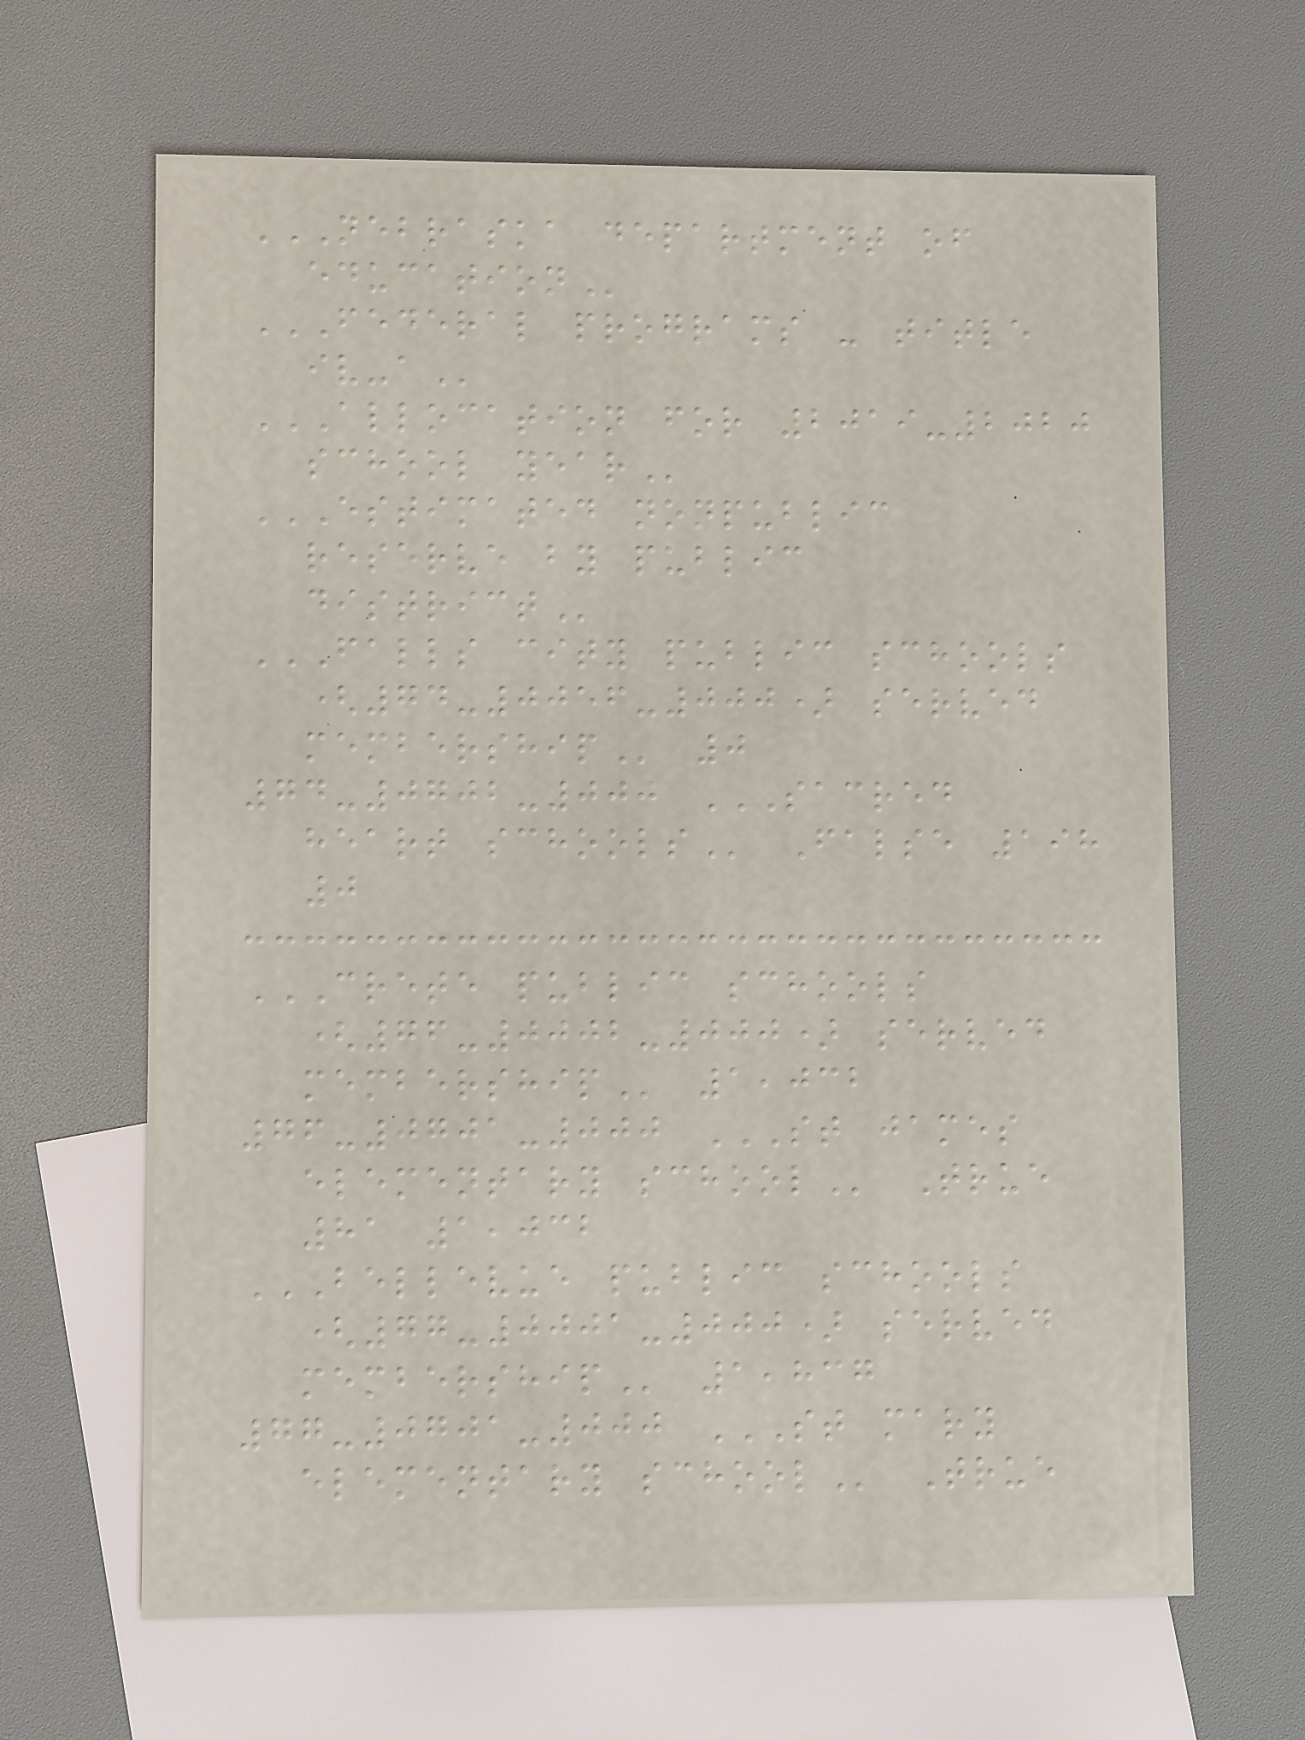NEBRASKA DEPARTMENT OF
EDUCATION
FEDERAL PROGRAMS - TITLE
IV-A
ALLOCATION FOR 2019-2020
SCHOOL YEAR
ESTIMATED NONPUBLIC
RESERVE BY PUBLIC
DISTRICT
FALLS CITY PUBLIC SCHOOLS
(74-0056-000) SERVED
MEMBERSHIP 0
74-0702-000 SACRED
HEART SCHOOLS False 198
0
CRETE PUBLIC SCHOOLS
(76-0002-000) SERVED
MEMBERSHIP 1,032
76-0701-000 ST JAMES
ELEMENTARY SCHOOL True
81 1,032
BELLEVUE PUBLIC SCHOOLS
(77-0001-000) SERVED
MEMBERSHIP 1,837
77-0701-000 ST MARY
ELEMENTARY SCHOOL True
